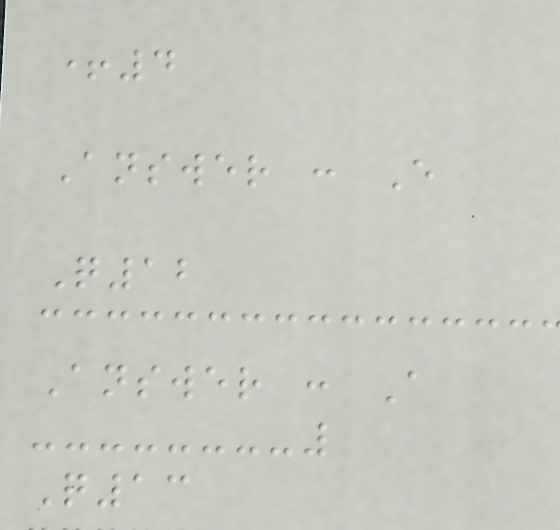+4
Answer : E
Q12
Answer : A
Q13
